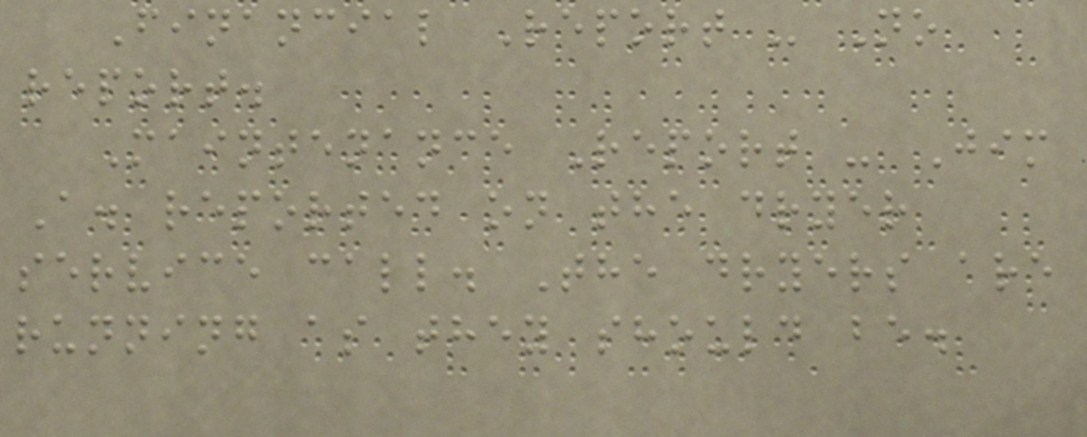Financial Report - No
report.
Maintenance Report - Jim
A. reported on the dryer
service call. The dryers are
running as they should be.
